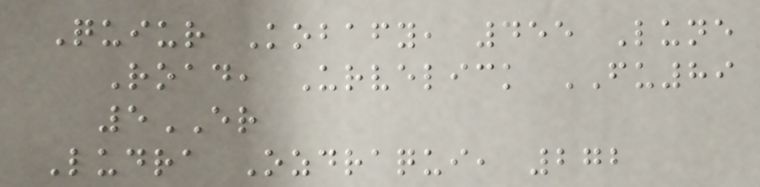Quiur Kobafy, 455 Lune
Road, Urvelick FU89
5ER
Ludra Ozdraqui, 272
